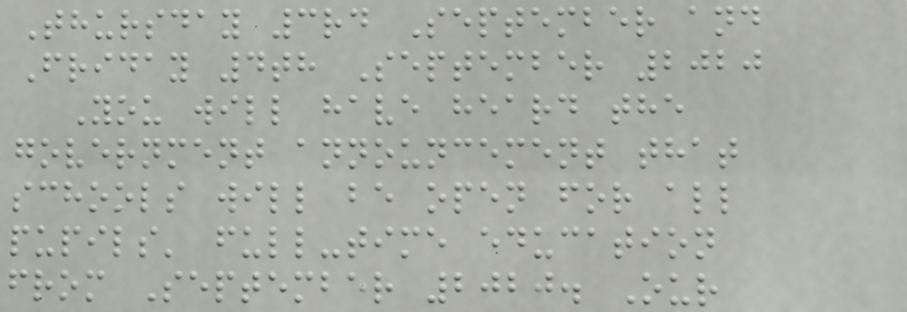Thursday 3rd September and
Friday 4th September 2020
You will have heard the
government announcement that
schools will be open for all
pupils' full-time education
from September 2020. Our
